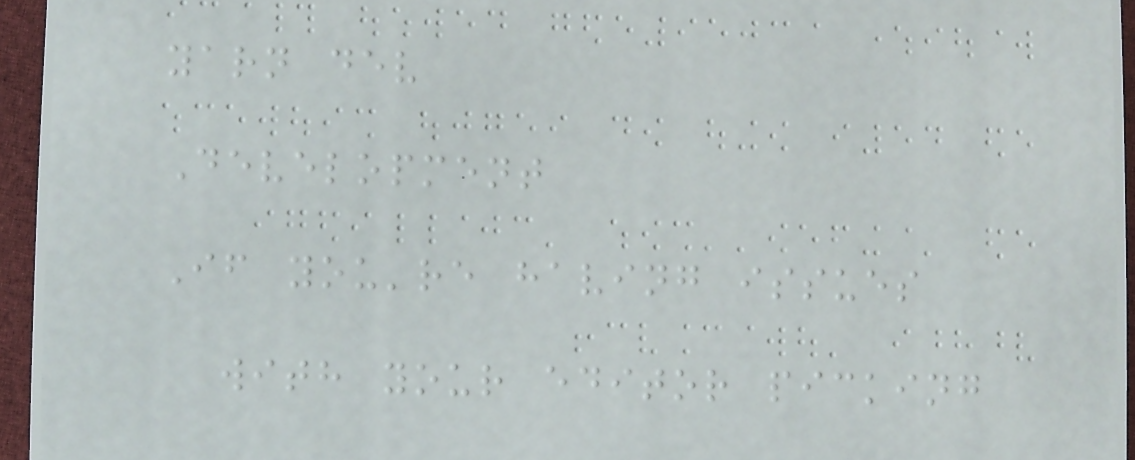yarn dev
Development
If you're having issues
with your editor picking
